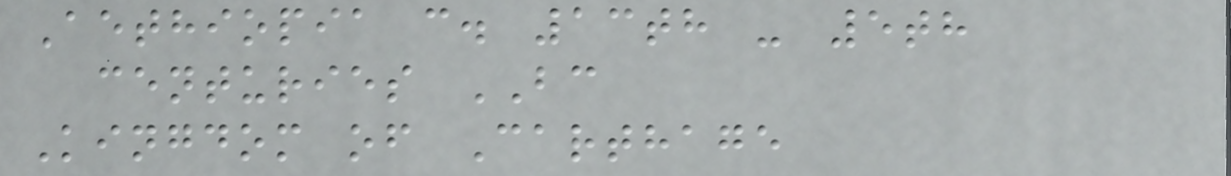Aethiopia c. 13th - 5th
centuries BC
Kingdom of Carthage
